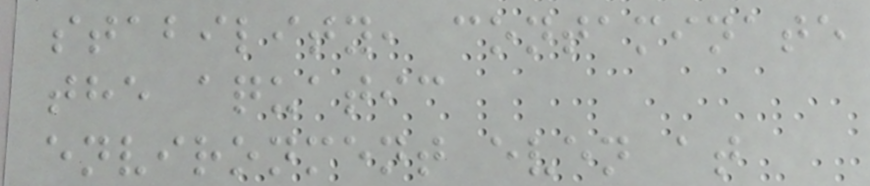stability, contaminate
the aquatic
environment even at
